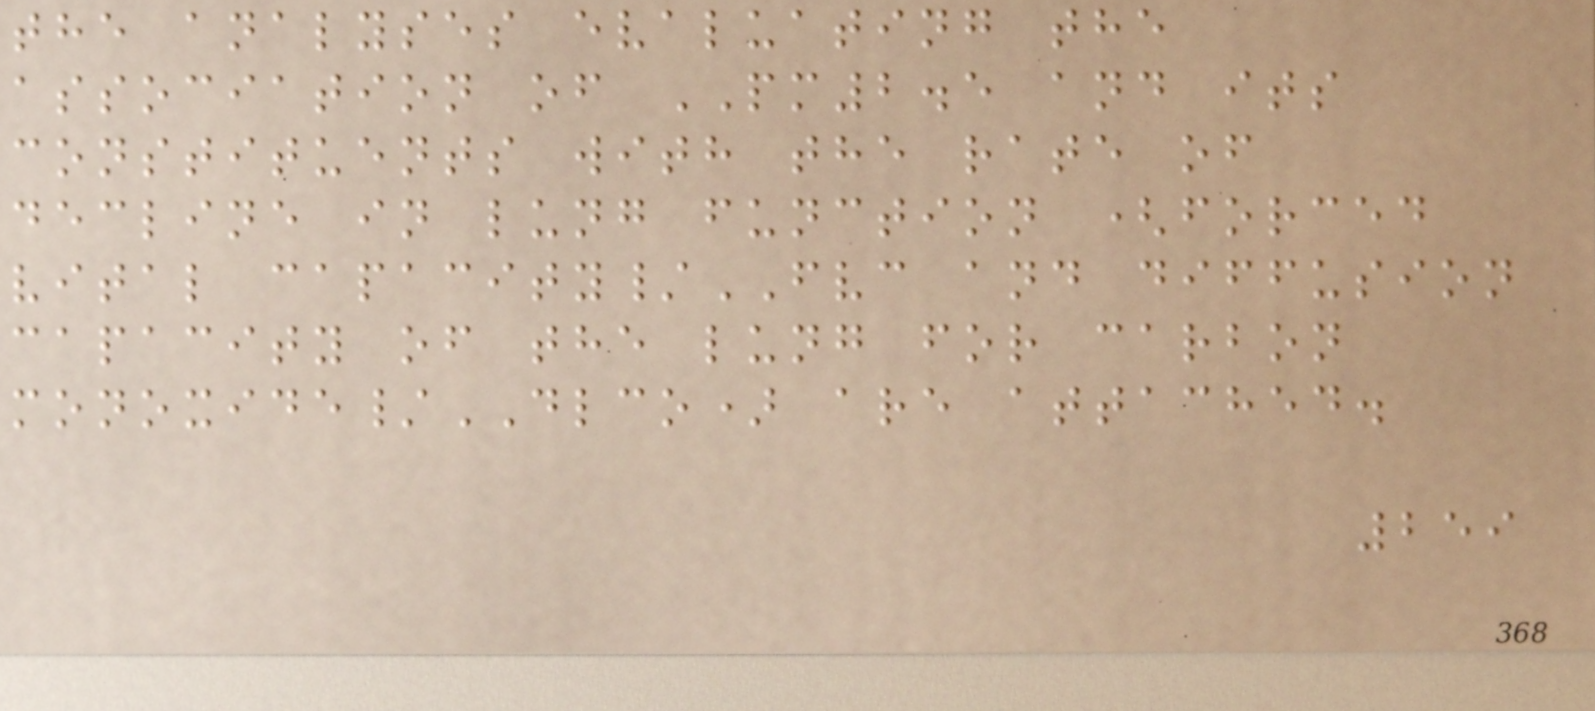the analyses evaluating the
association of PM2.5 and its
constituents with the rate of
decline in lung function (forced
vital capacity/FVC and diffusion
capacity of the lung for carbon
monoxide/DLCO) are attached.
259
